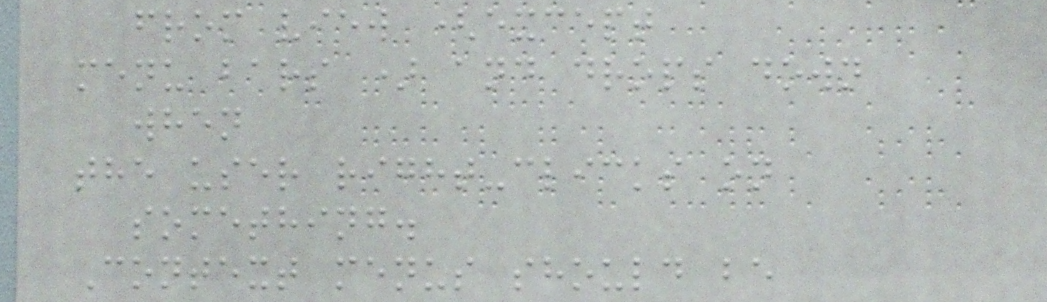from view (except
menu bars ) and drops down
when
the user right-clicks on
something.
Context menus should be
